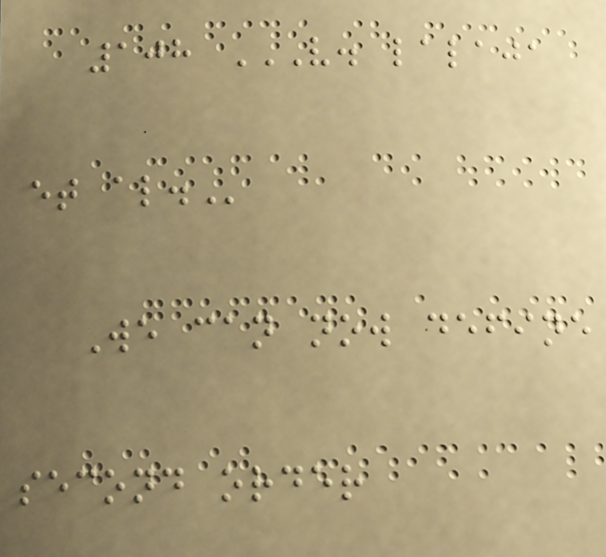108 V. LALAJA
ET AL.
We can now define
second order
